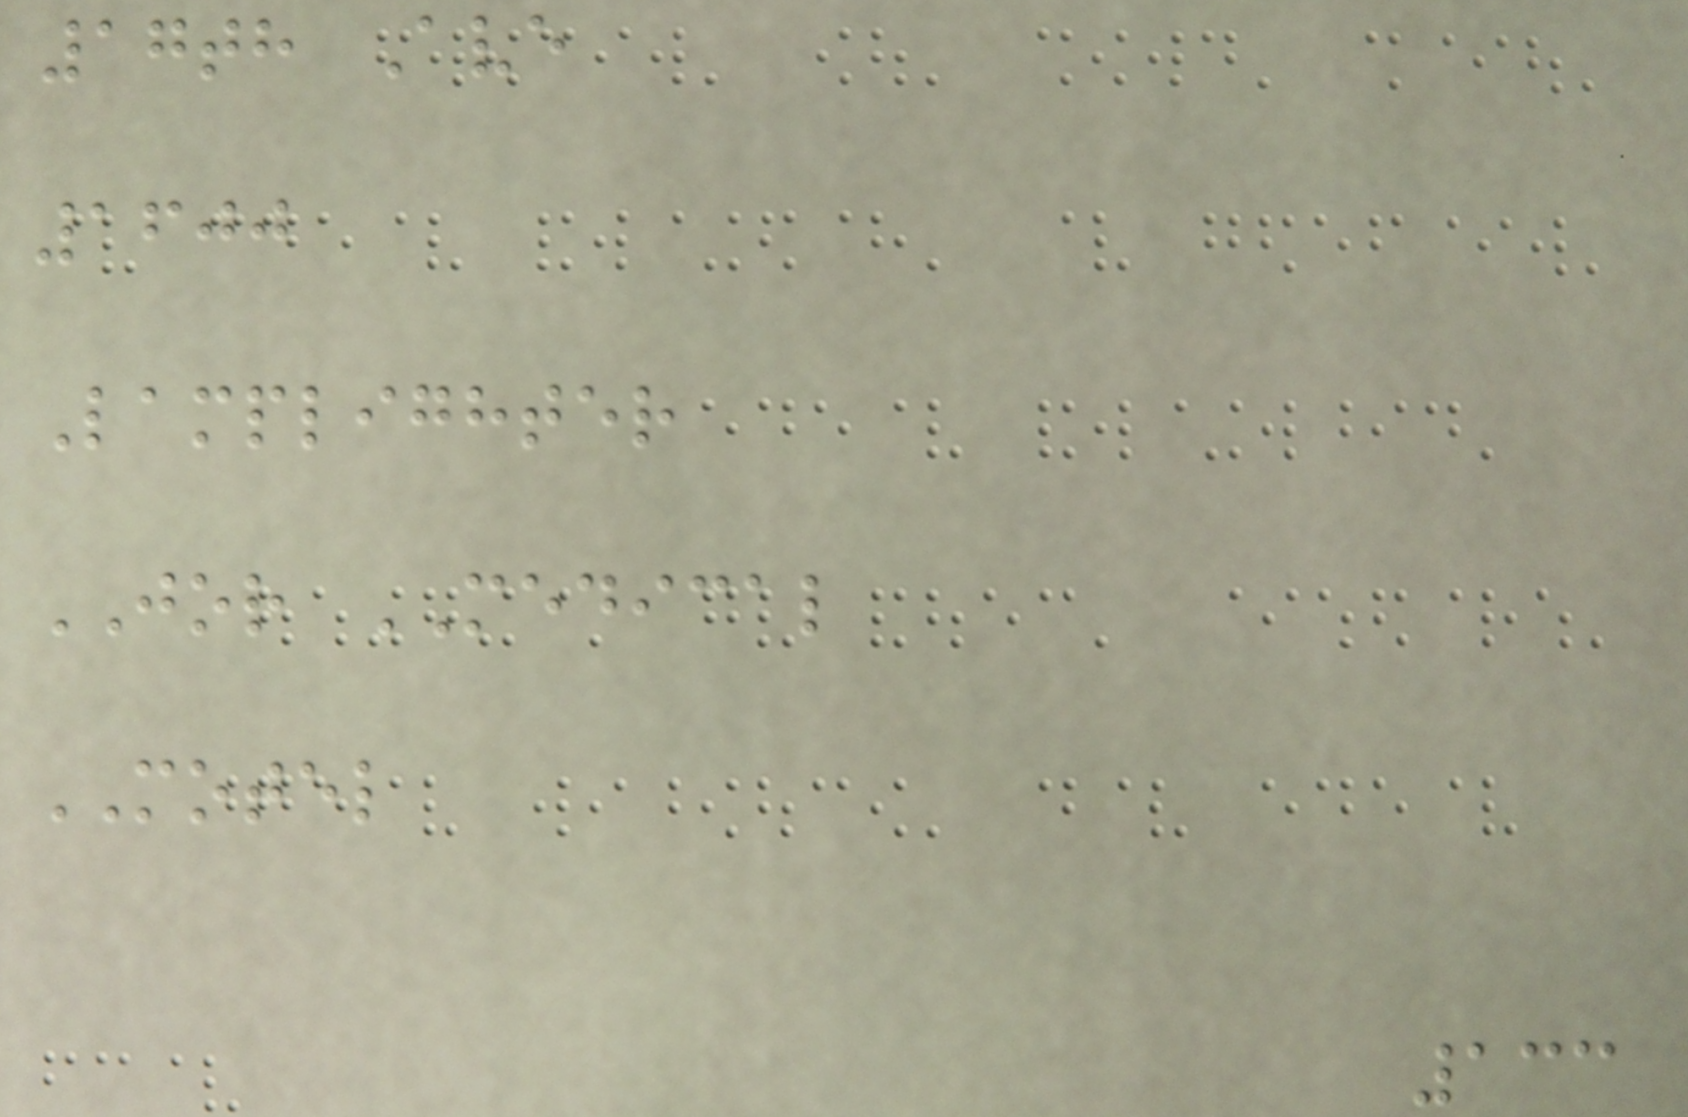17th Ave
1600
Lamplighter
JOR MEDICAL
MOTEL
133
